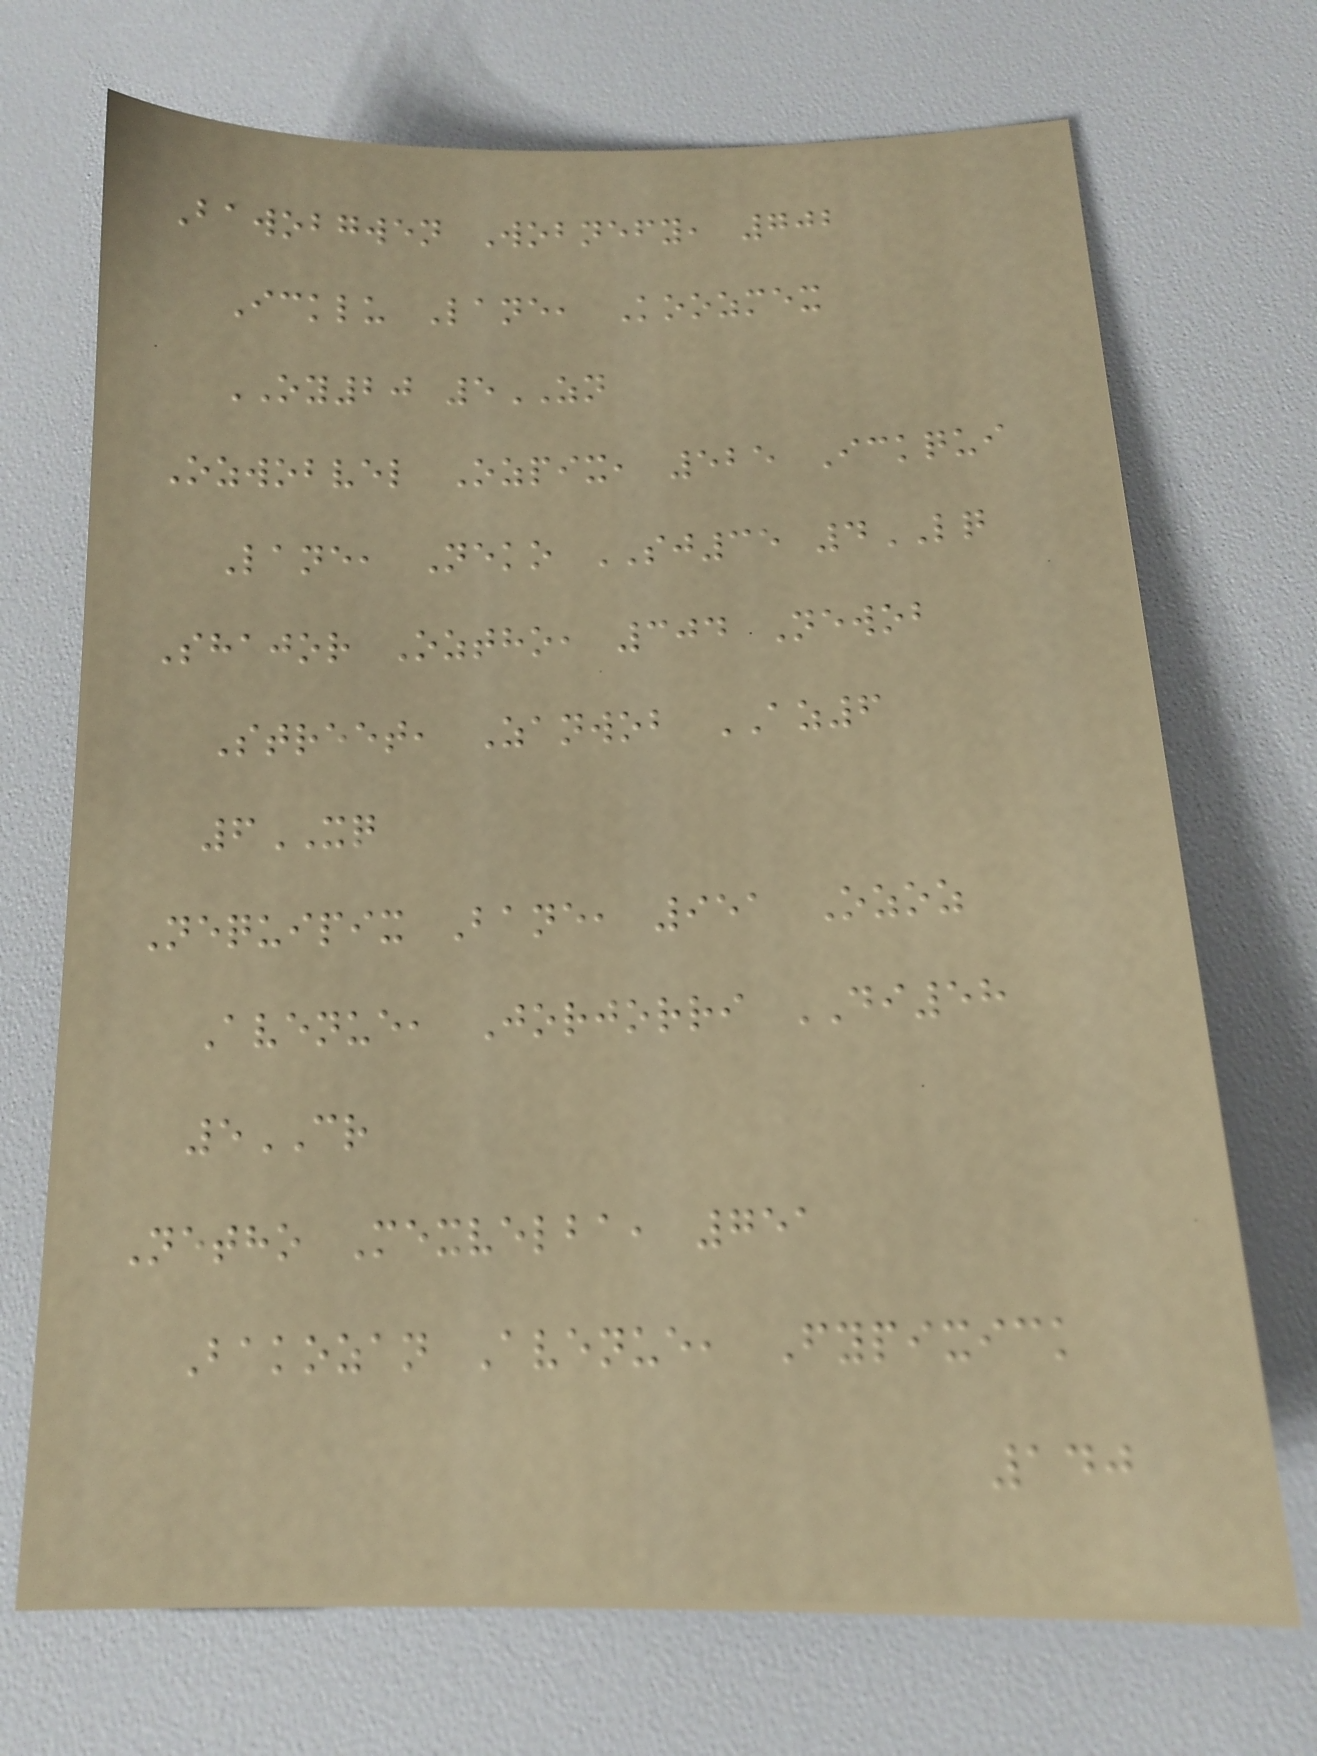Bawobgwen Wobnefy, 702
Icklu Lane, Koozmex
OY20 5ZN
Ozwobvel Ozpix, 525 Ickqui
Lane, Neko SJ35 4LQ
Shajor Oztho, 304 Newob
Street, Zanwob AZ6
6XQ
Nequipix Bane, 951 Ozoz
Avenue, Jorjorri DI58
5CR
Netho Mexvelba, 751
Bakozan Avenue, Fypixick
140
